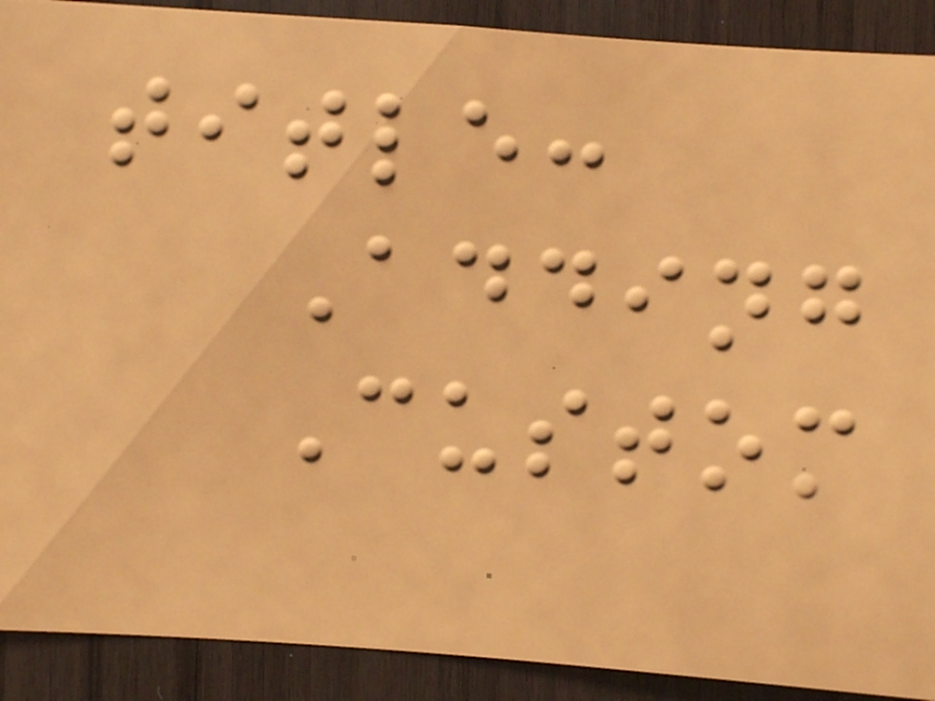title:
Adding
Custom
